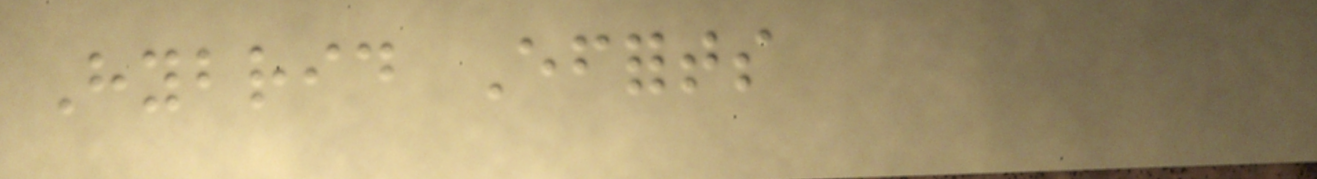Hybrid Efforts
